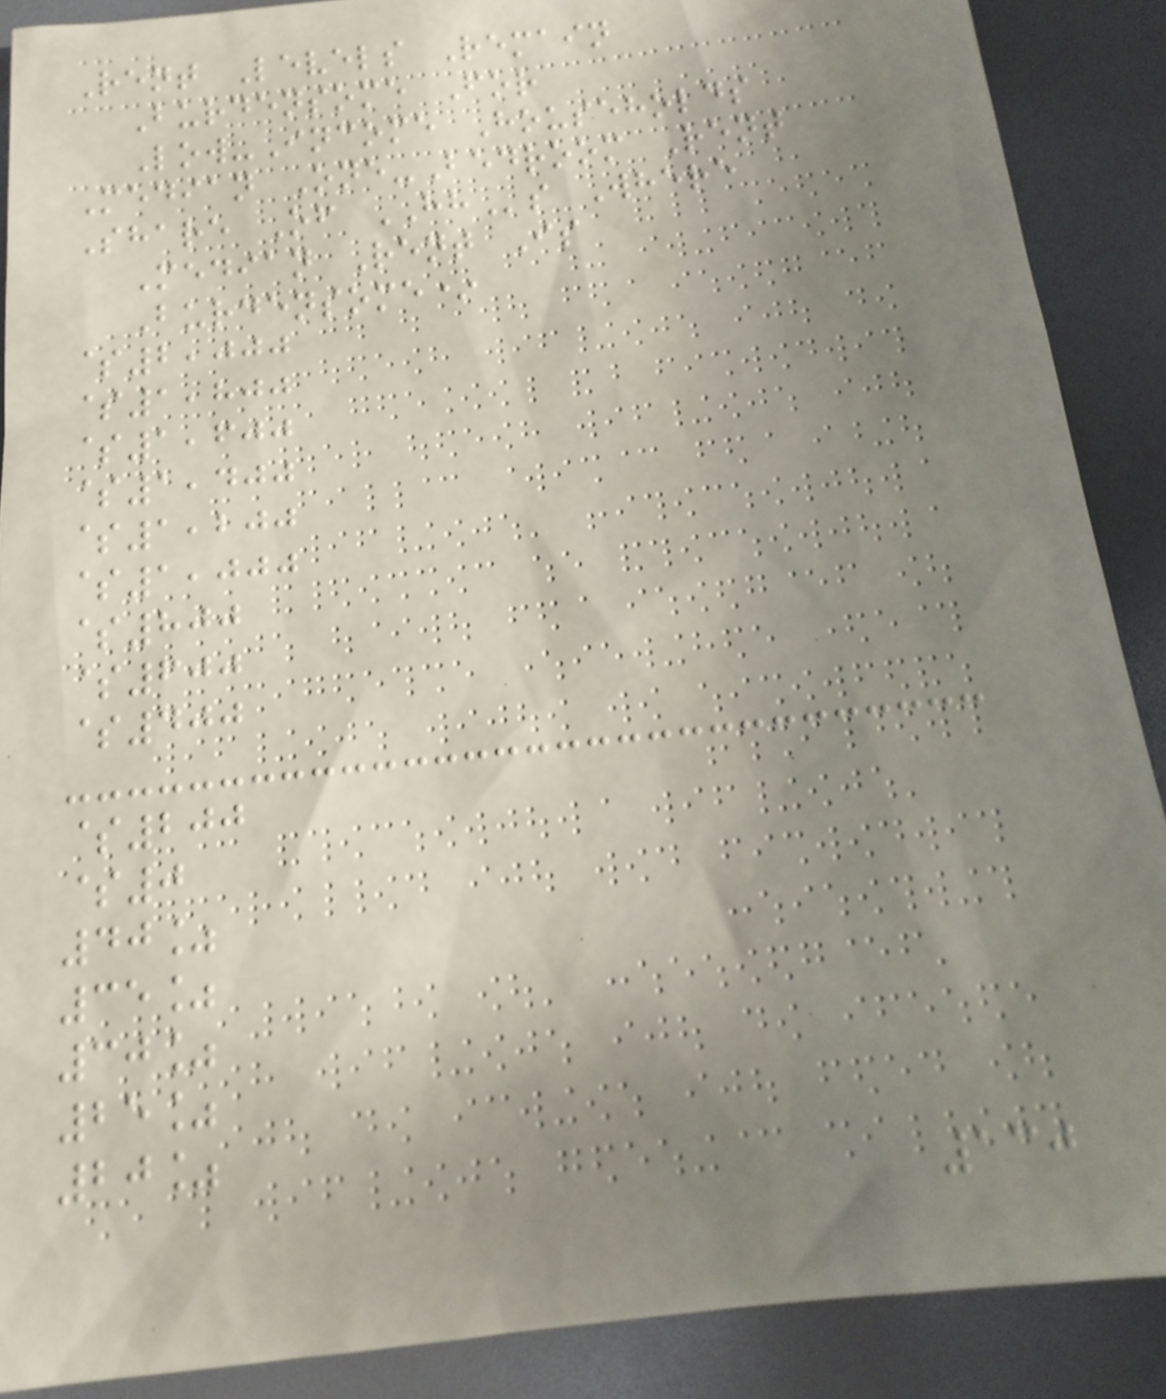Rent Levels Remain
Burdensome For
Low-Income Households
Median One-Bedroom Rent
Share Of HHs Where
Median Rent Is
Burdensome*
$2,000
$1,800
$1,600
$1,400
$1,200
$1,000
$800
$600
$400
$200
$0
40%
35%
30%
25%
20%
130
